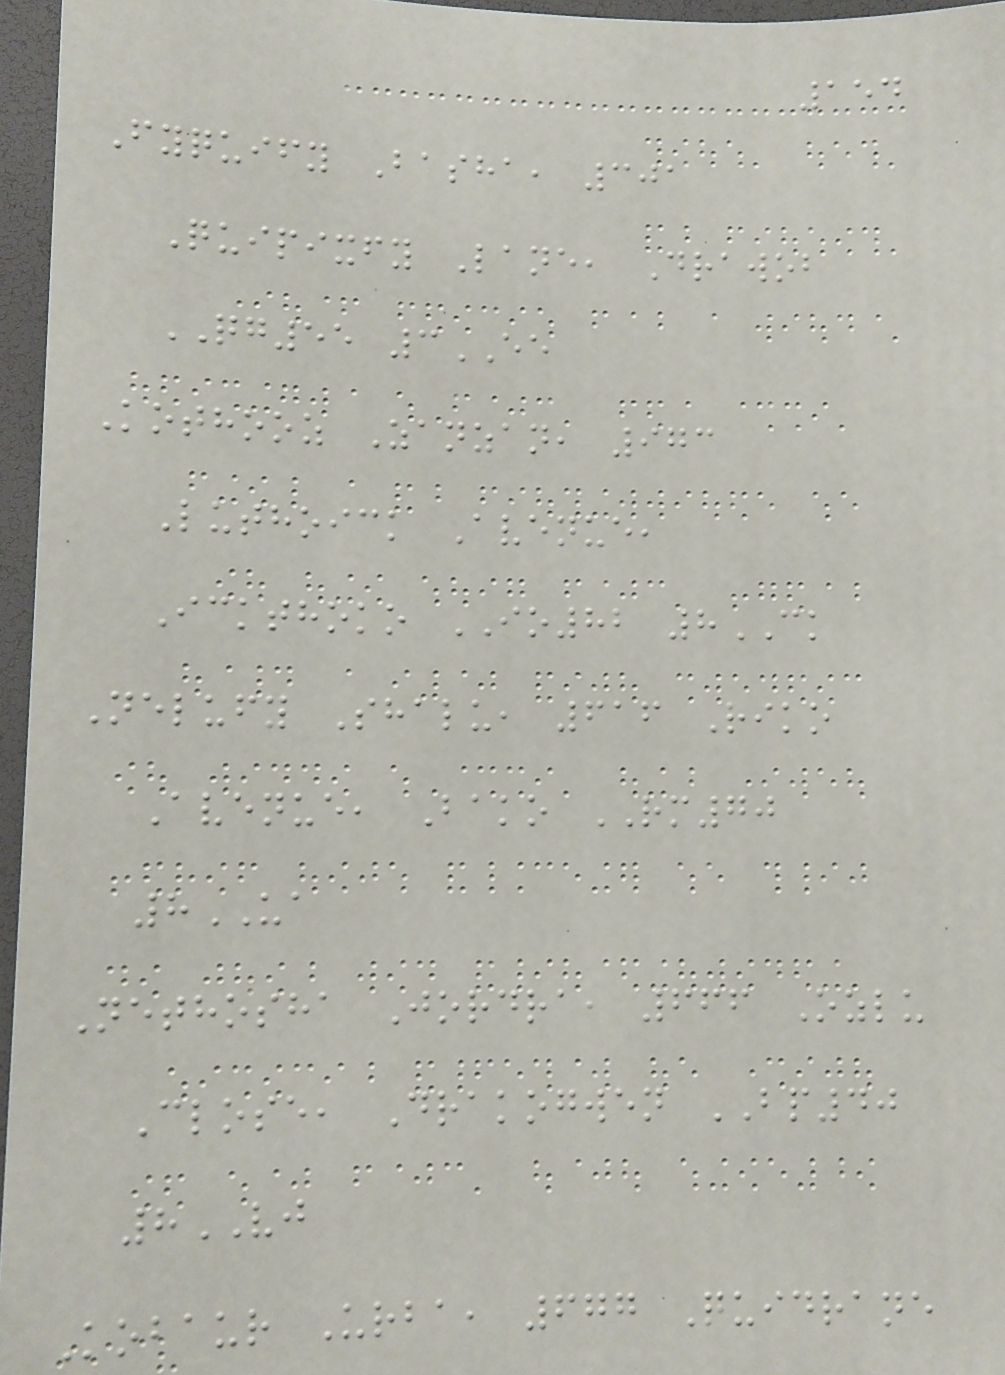154
Fyquify Basha, 301
Quipixfy Lane, Drawob
QG55 3EE
Kothooz Zanzan, 973
Luthoick Avenue,
Ickthoko IO82 8CK
Nelufy Shalu, 616 Riko
Avenue, Bako RM70
8UA
Nethosha Jordra, 666 Ozlu
Close, Drakogwen BP40
8VJ
Kobaur Urba, 677 Quidrane
